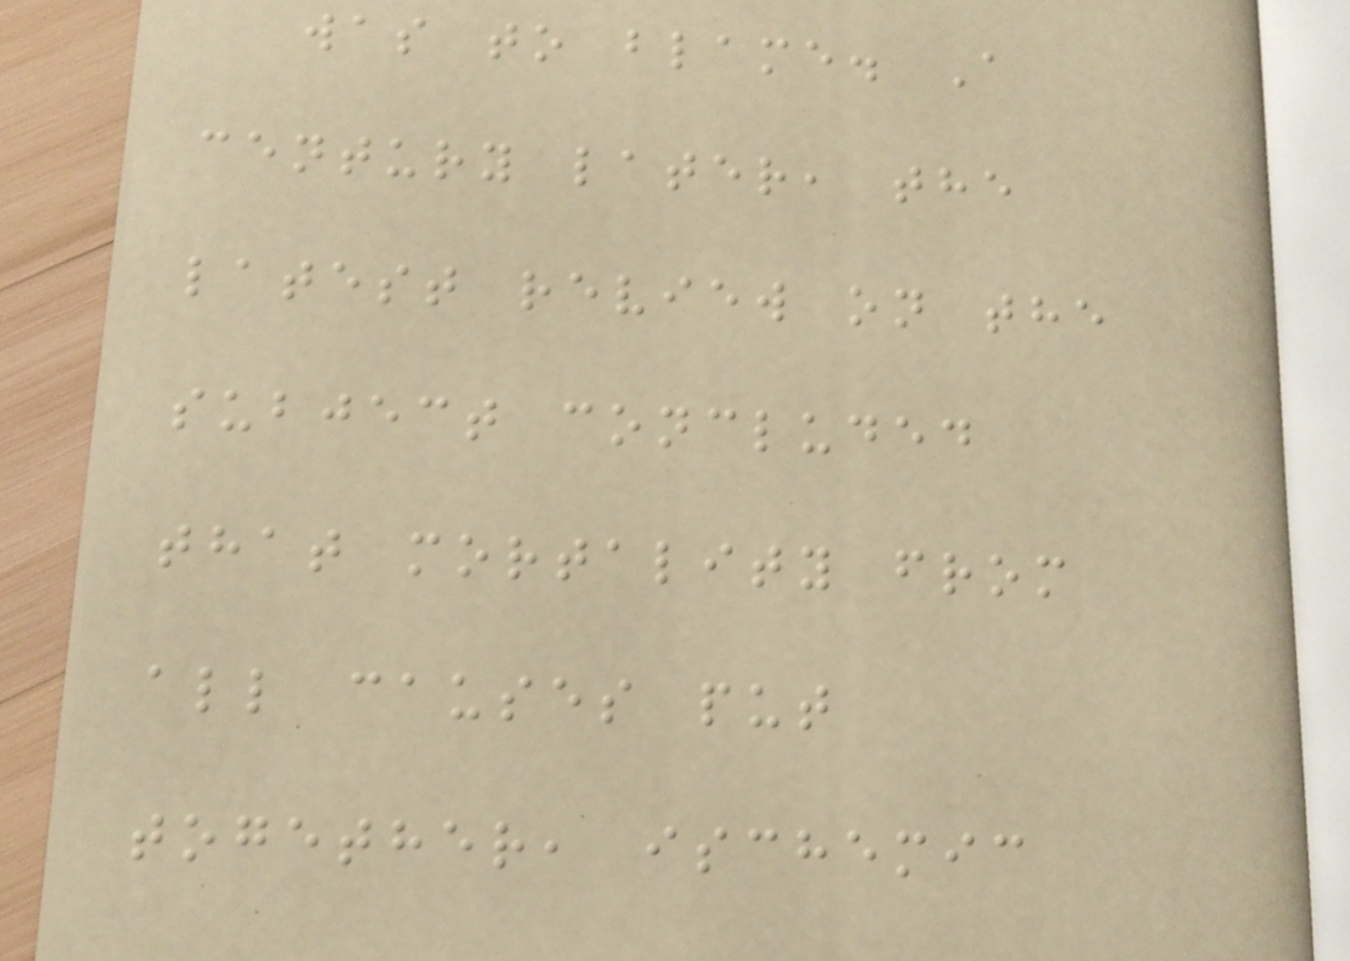was to blame. A
century later, the
latest review on the
subject concluded
that mortality from
all causes put
together, ischemic
